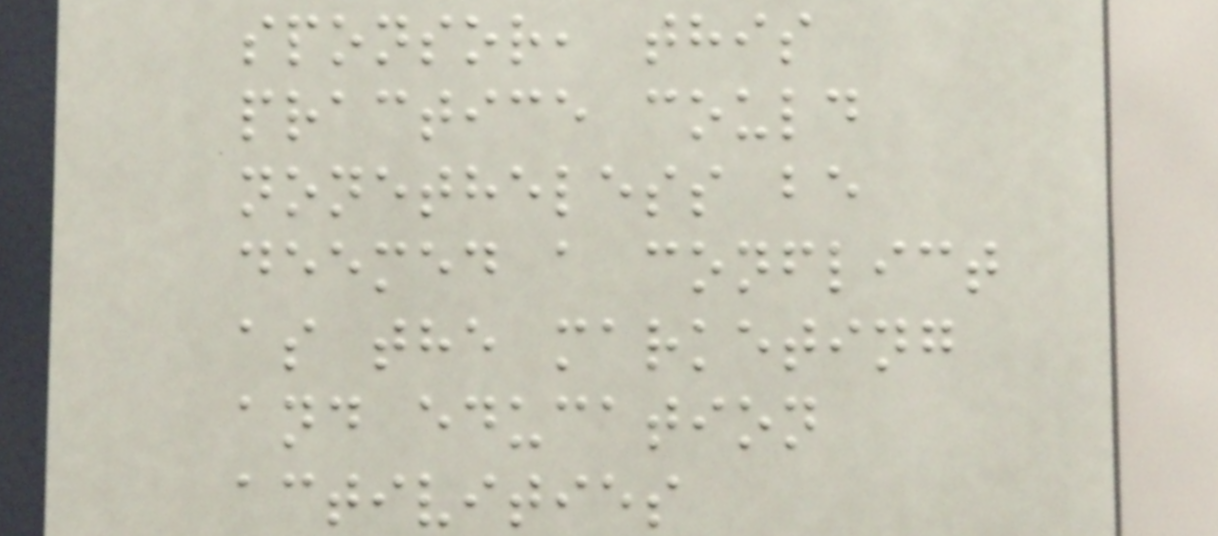sponsor, this
practice could
nonetheless be
deemed a conflict
as the marketing
and education
activities
